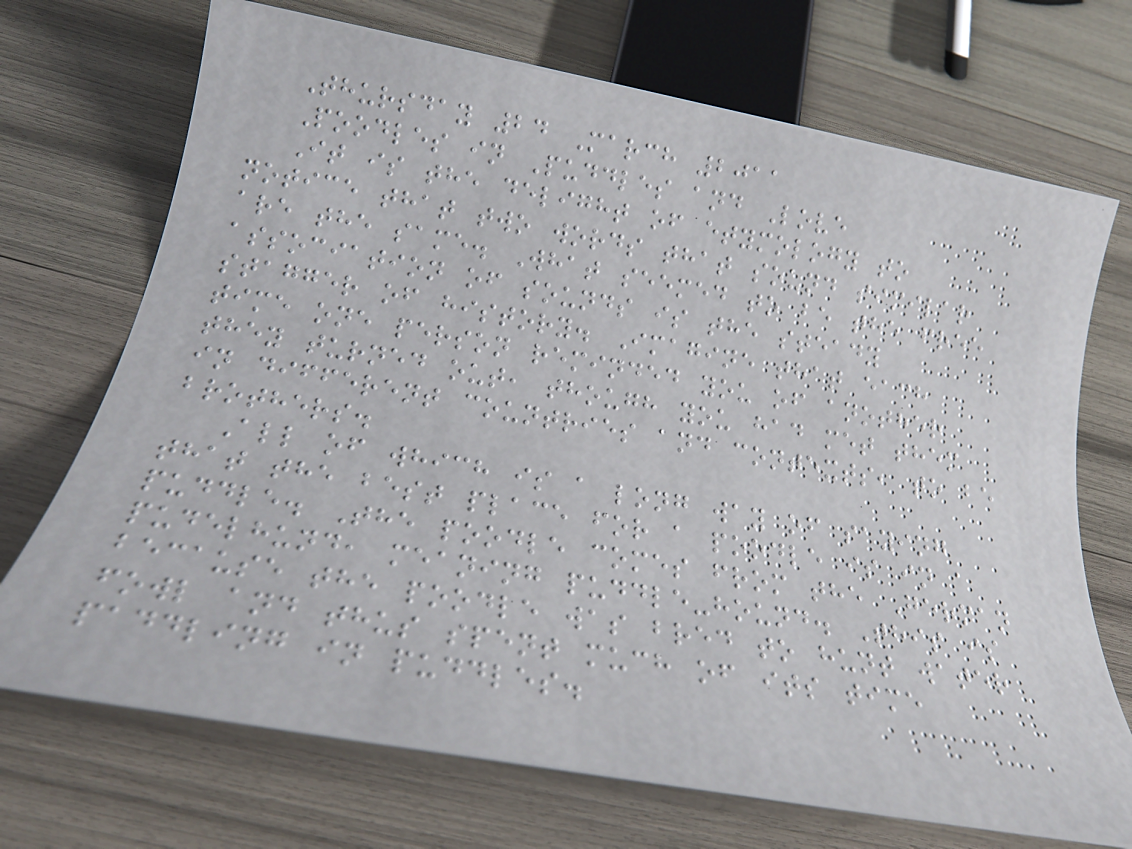Thursday 24 March 2011
Poodles in Puddles and Love
It is the delight of etymology to
notice that two words that sound similar
are the same. What seemed to be the free
association of sounds is the steady
stagger of history. Imagine that each
time one person reminded you of another
they turned out, though you had met them
in different countries and contexts, to be
brothers.
All of which is a long way of saying
that the best place for a poodle is in a
puddle. The poodle comes from the German
pudelhund, meaning puddle-hound. This is
because the poodle was bred to hunt water
fowl and thus spent much of its time
paddling in puddles.
